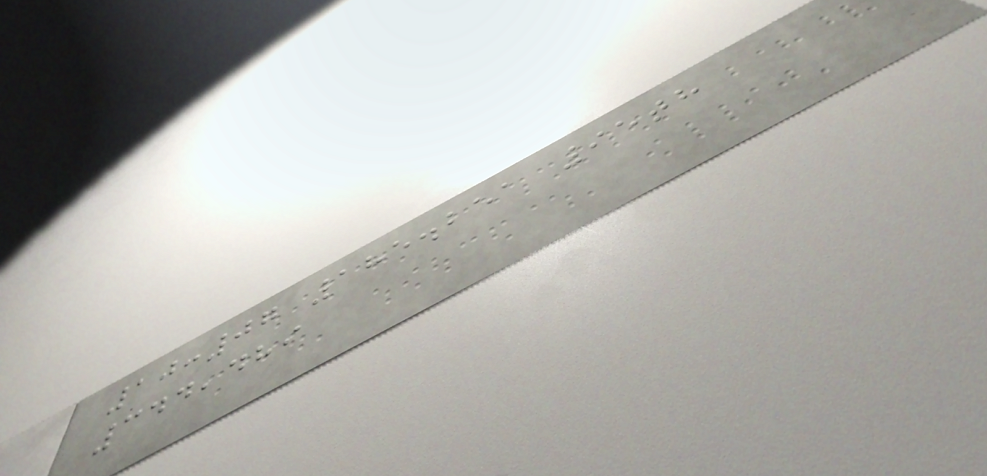10:07 185.251 95th
344,489
